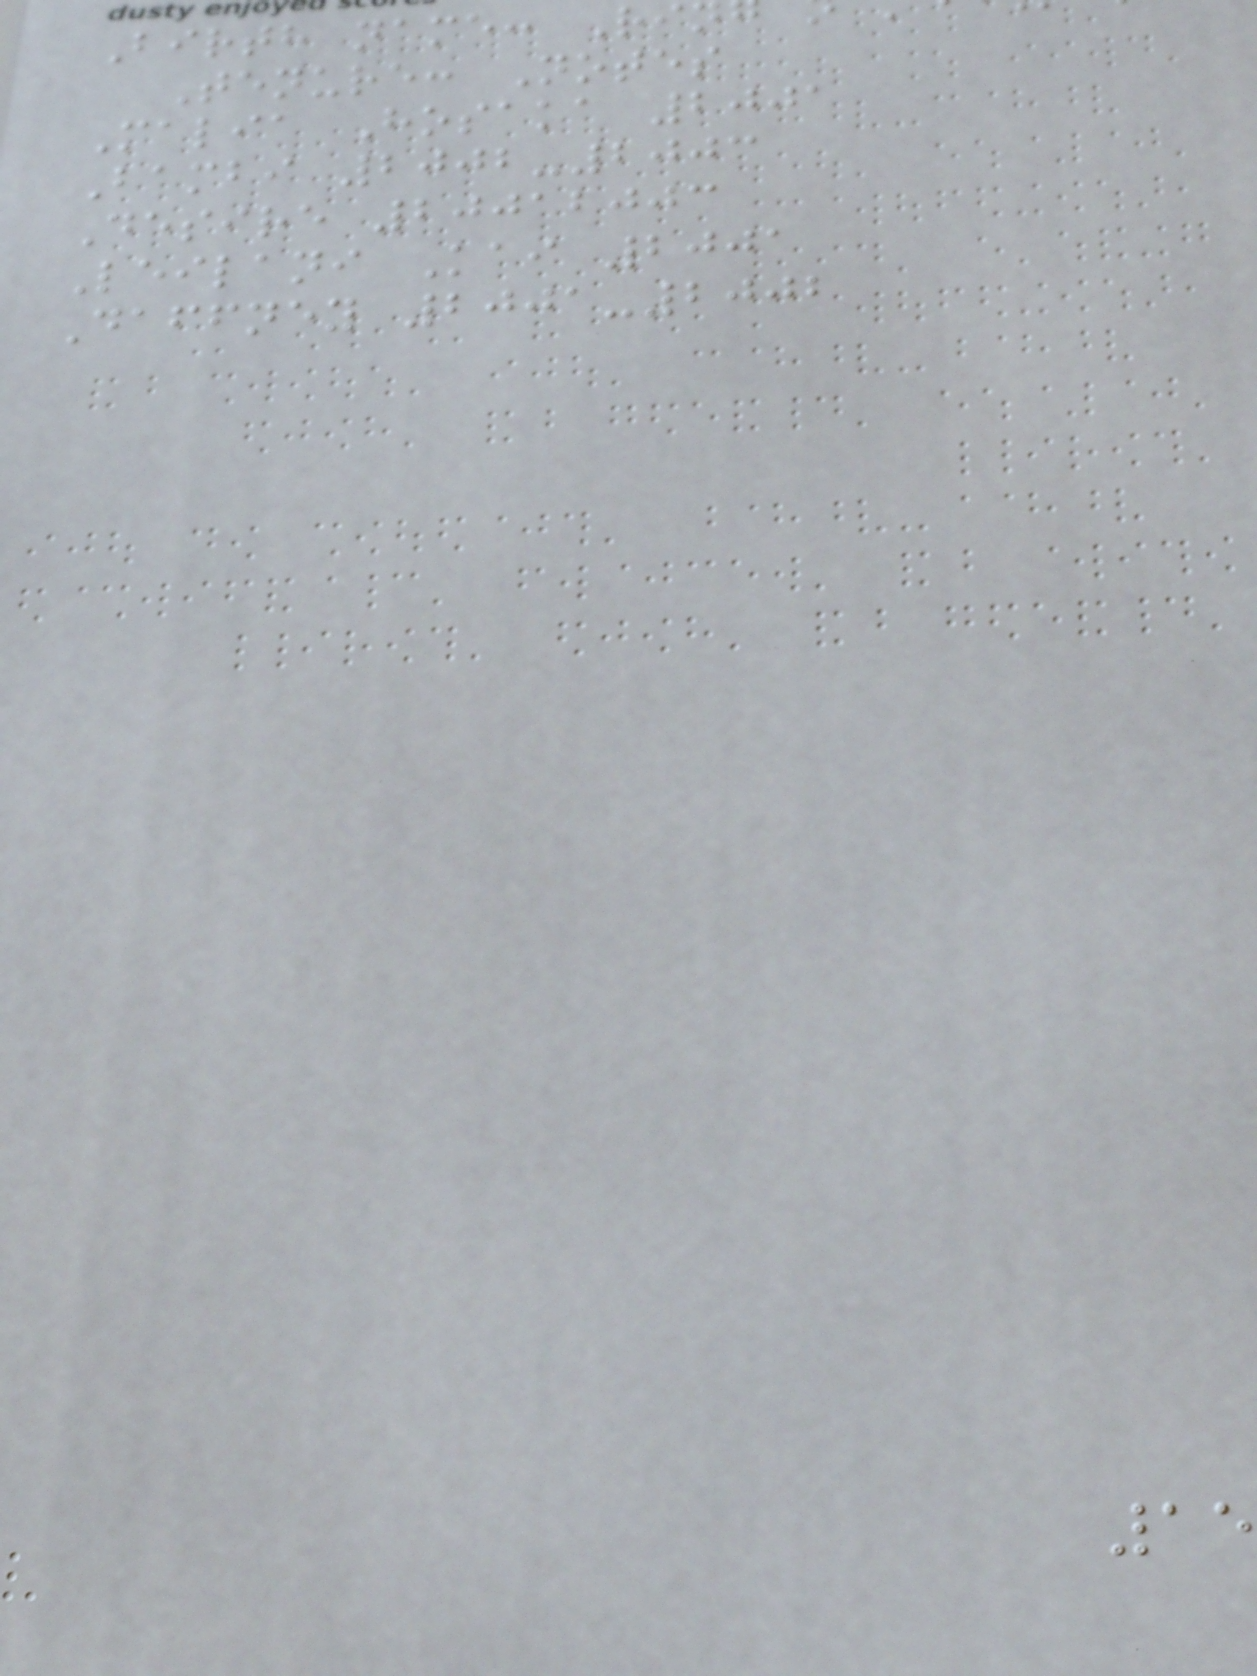Birth name: Ri
Tenure: Notes
Malia Hosaka 2001
Bambi 2002-2003
Desire 20012003
Leilani Kai 2001
Daffney 2001-2002
